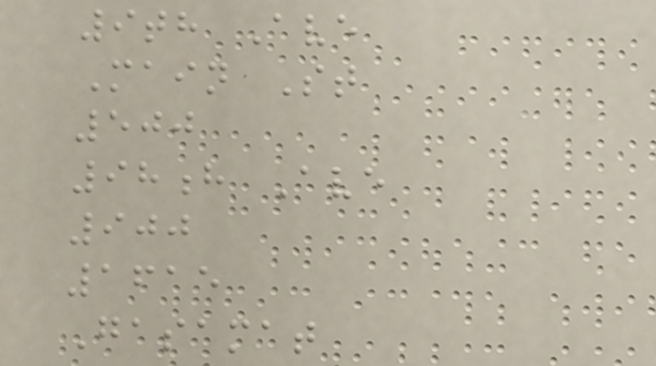9th Ave
Main St
500
98h Ave
900
1615
Gasamat
